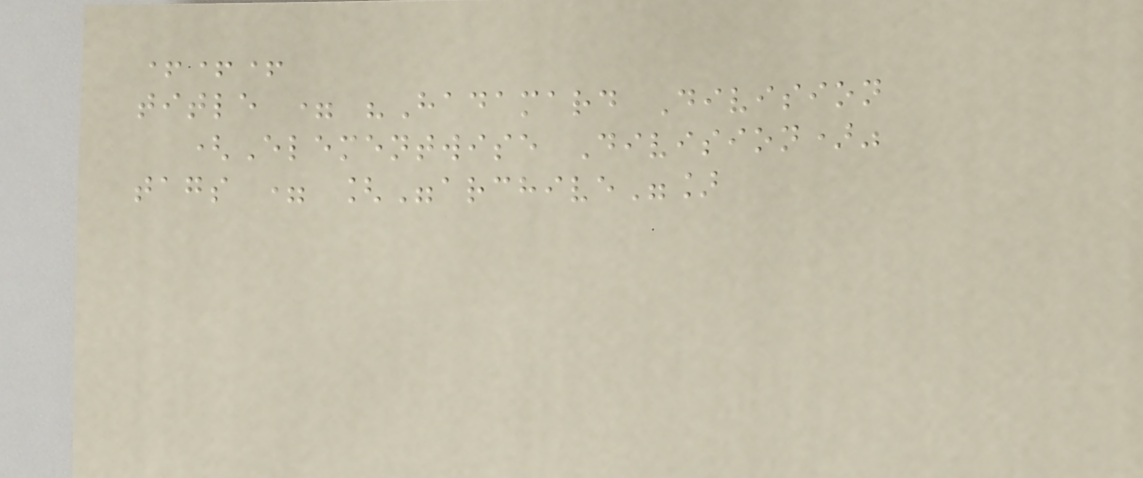+++
title = "Hadamard Division
(Elementwise Division)"
tags = ["archive"]
